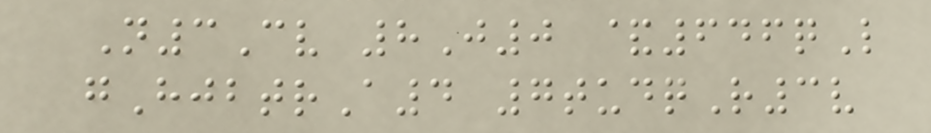N3Cv 8J0 &646qL
gHjbtrA4 7tudqR3v
